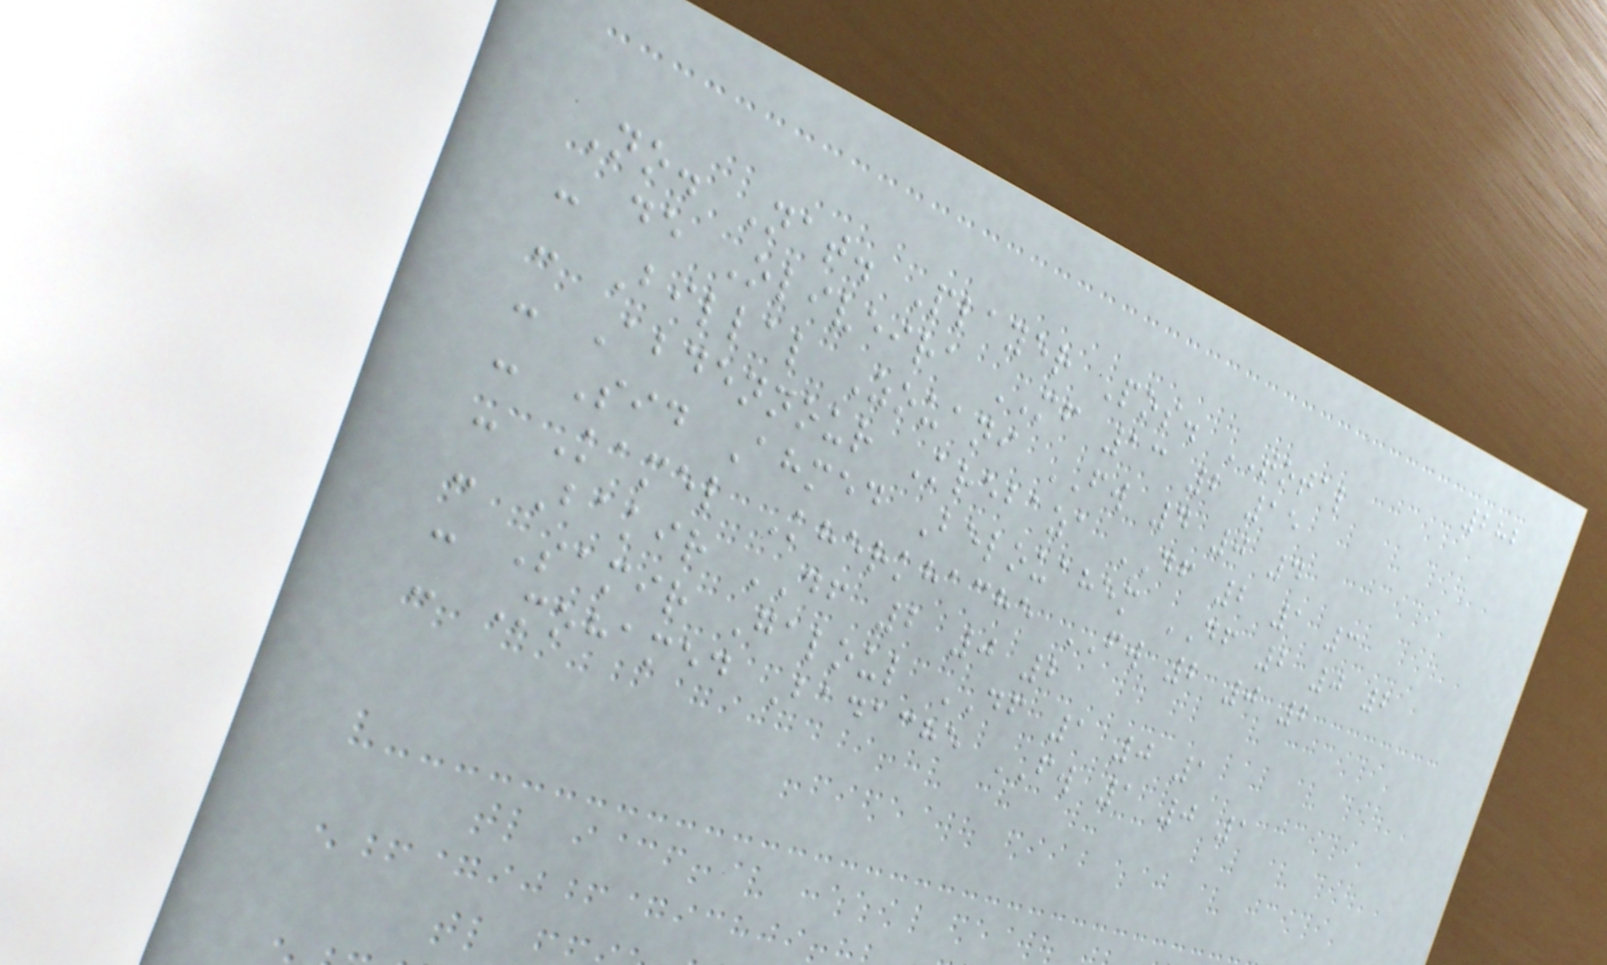282
No. Nat. Player Pos. TOTAL
- de Oliveira MF 13 2 15
- Billal Zouani FW 4 0 4
- Abdennour Krebaza DF 2 1 3
- Sid Ahmed Belouahem DF 2 0 2
- Kamel Kherkhache FW 2 0 2
- Bakir DF 2 0 2
- Samir Galoul DF 1 0 1
- Mohamed Badache FW 1 0 1
